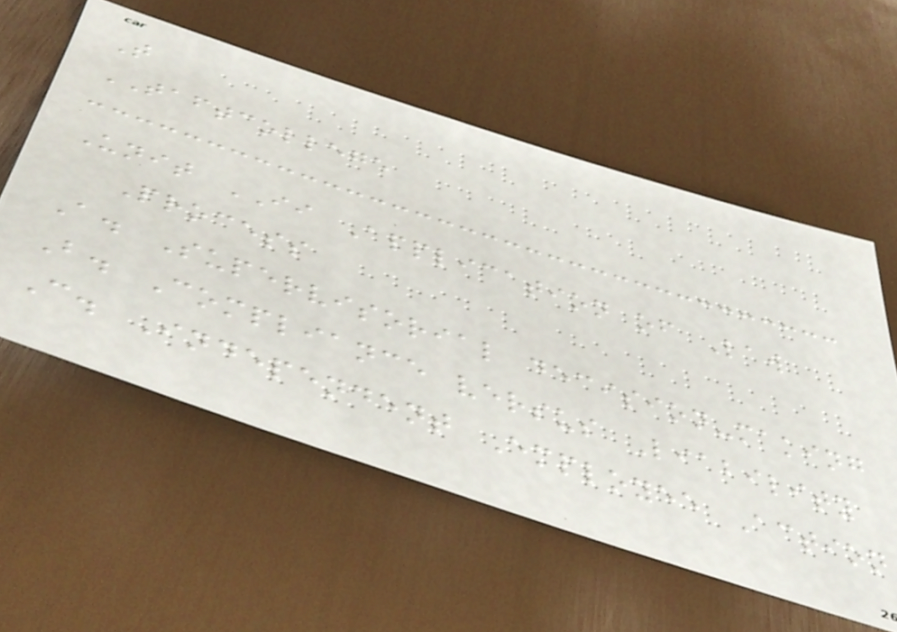T
TAFTCOLLEGE
Unit II Application of Law
Process
A. Supervisorial decision-making
B. Compliance versus Liability
C. Independent Employee Action
